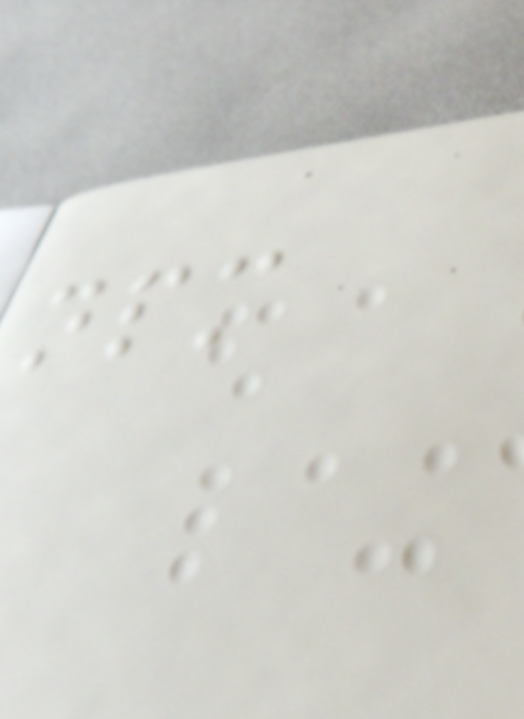npm
